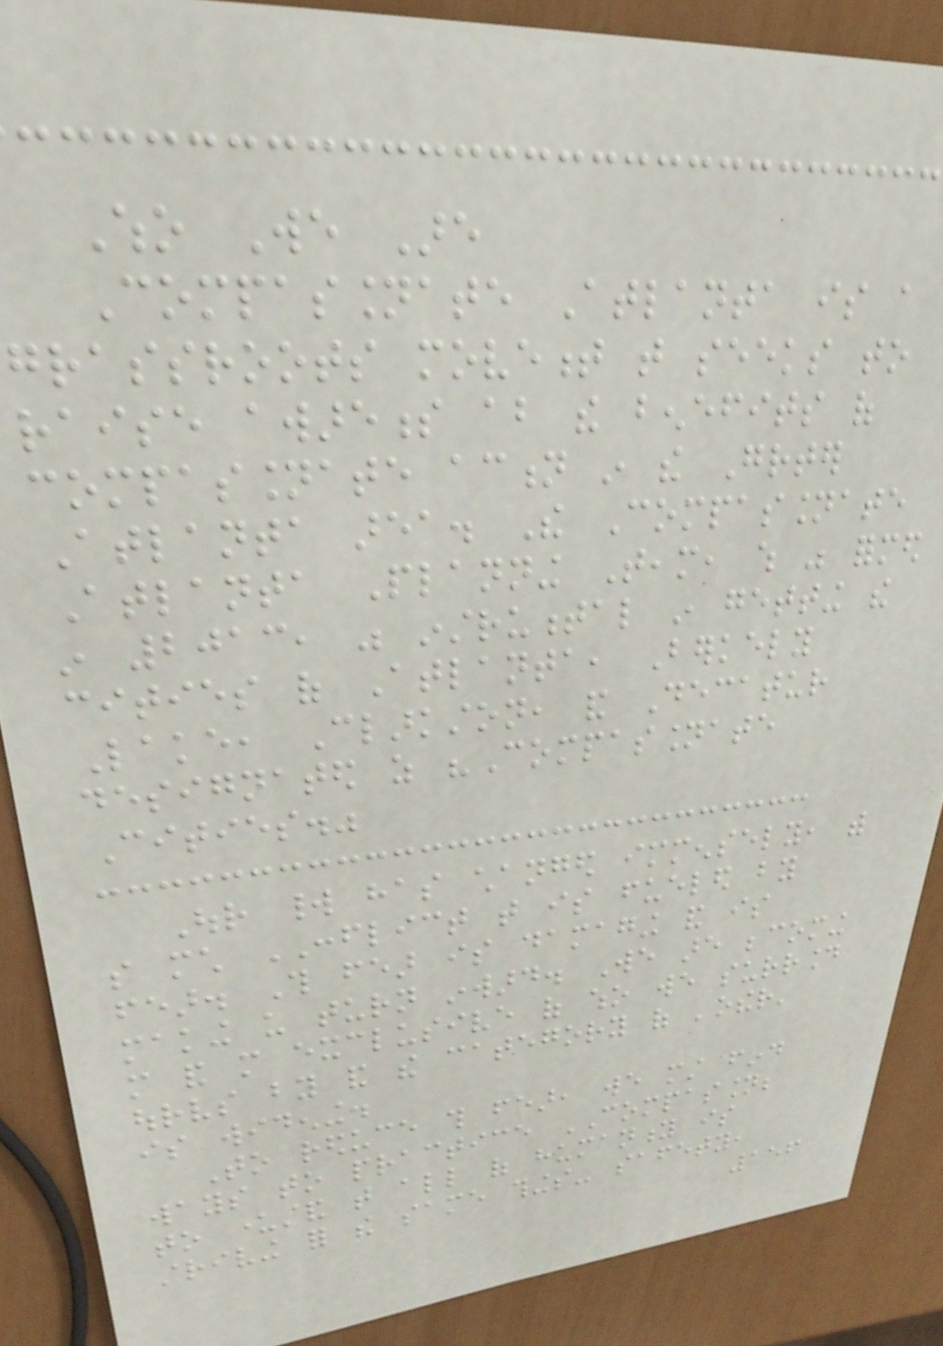Who We Are
Compassionate Atlanta is a
grassroots movement that seeks to
raise awareness about the benefits of
compassionate action in the Greater
Atlanta area. The Compassionate
Atlanta Planning Team, which was formed
in 2013, was instrumental in getting the
cities of Atlanta, Berkely
Lake, Clarkston, and Decatur
designated as "Compassionate
Cities."
Our world has changed immensely, with
so much CONFLICT that is fueled by
fear. This fear is damaging and is
making us turn inward. We are becoming
more and more exclusive of who we surround
ourselves by and the category of 'other'
is widening.
To reduce this fear, we must find
ways to practice COMPASSION;
to understand that all of humanity is
striving for the same things- safety,
156
